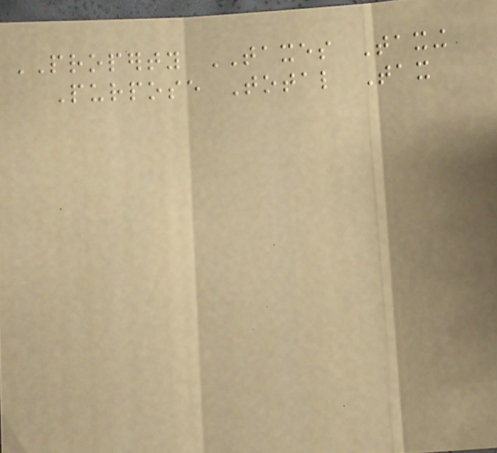PROPERTY TAXES Taxing
Purpose Total Tax
